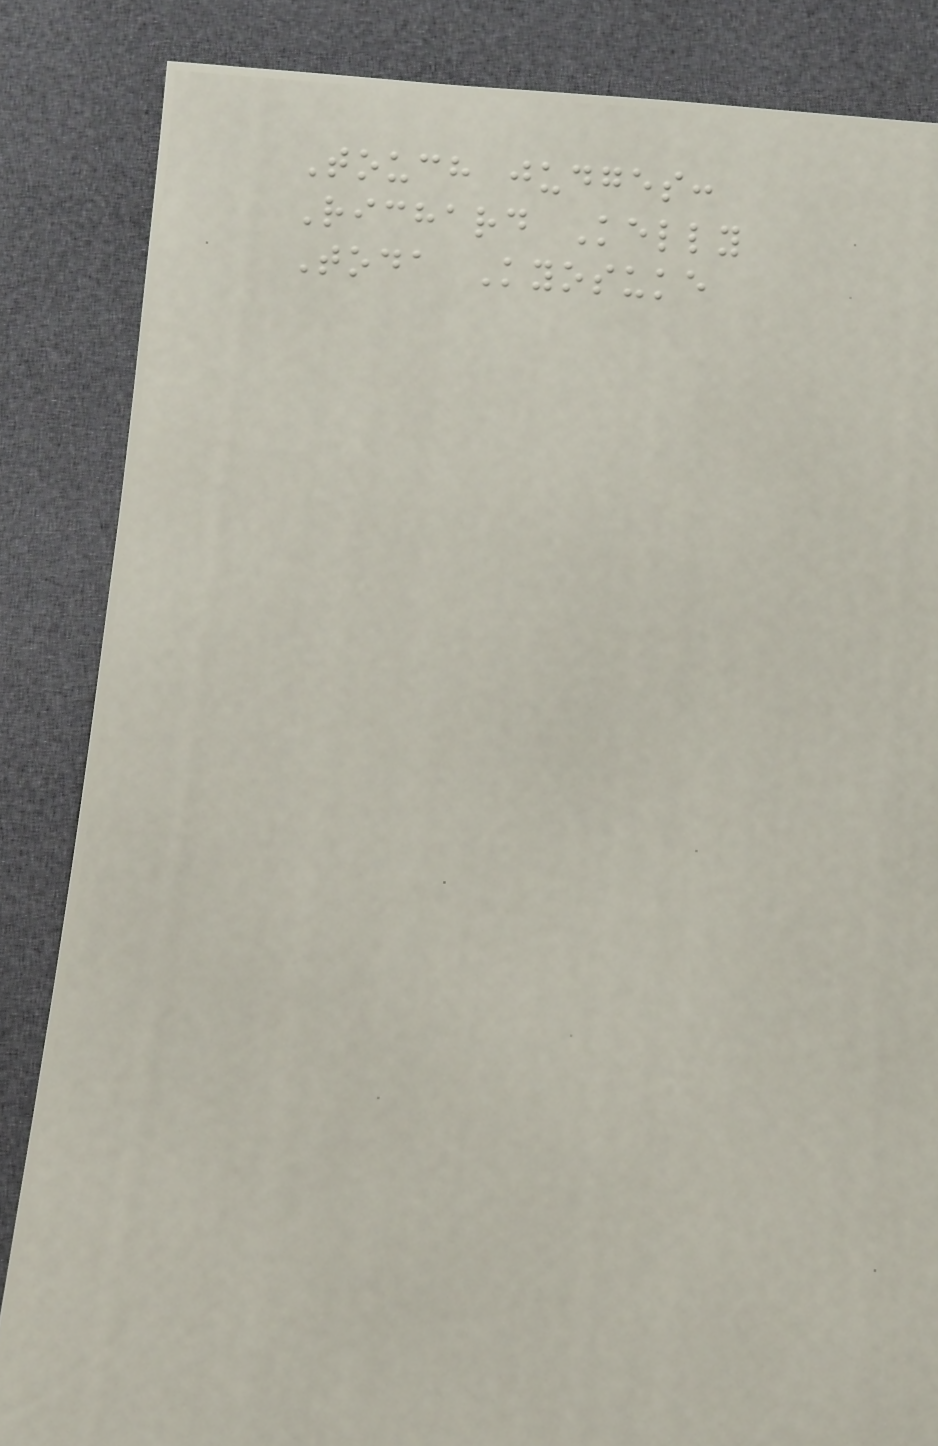Touch judges:
Richard Kelly
Toda Kyosuke
